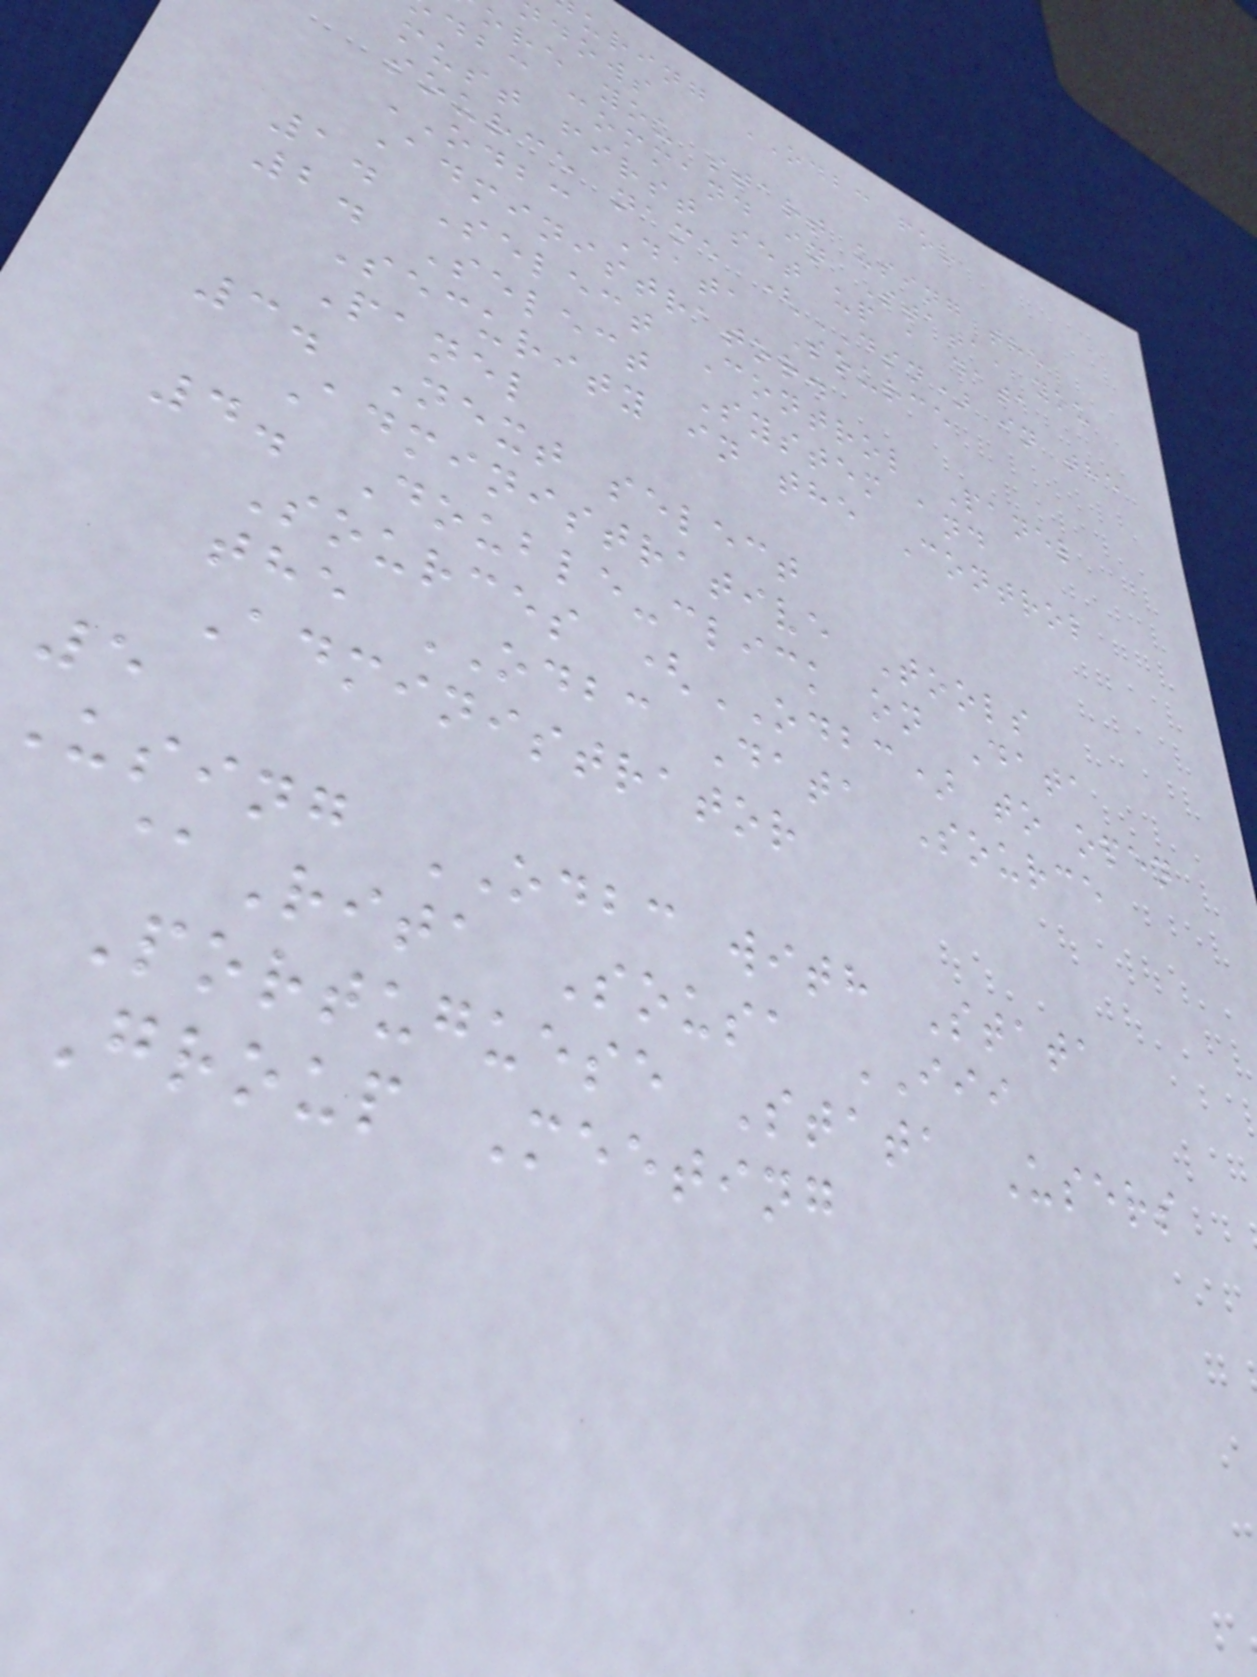uring ODBC for
dows
ore you start using the
dbc command in Stata, you
must first set up a data
source name (DSN) in the
ODBC Data Source
Administrator.
1. Select Control Panel
2. Select System and
Security in the Control
Panel
3. Next select
Administrative Tools
4. Double-click on Data
Sources (ODBC) to open
the ODBC Data Source
Administrator
5
using ODBC with Stata
@Rita Sousa III
Portuguese Stata Users
Group Meeting
